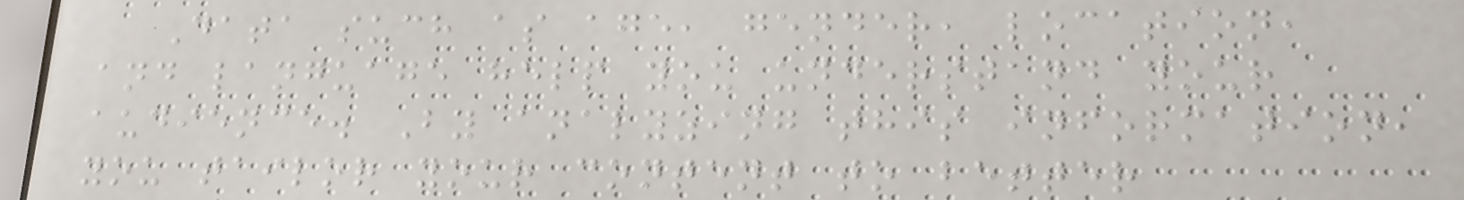Data such as age, gender, location,
and language help you understand your
audience. By analyzing this information,
you tailor your content to better
